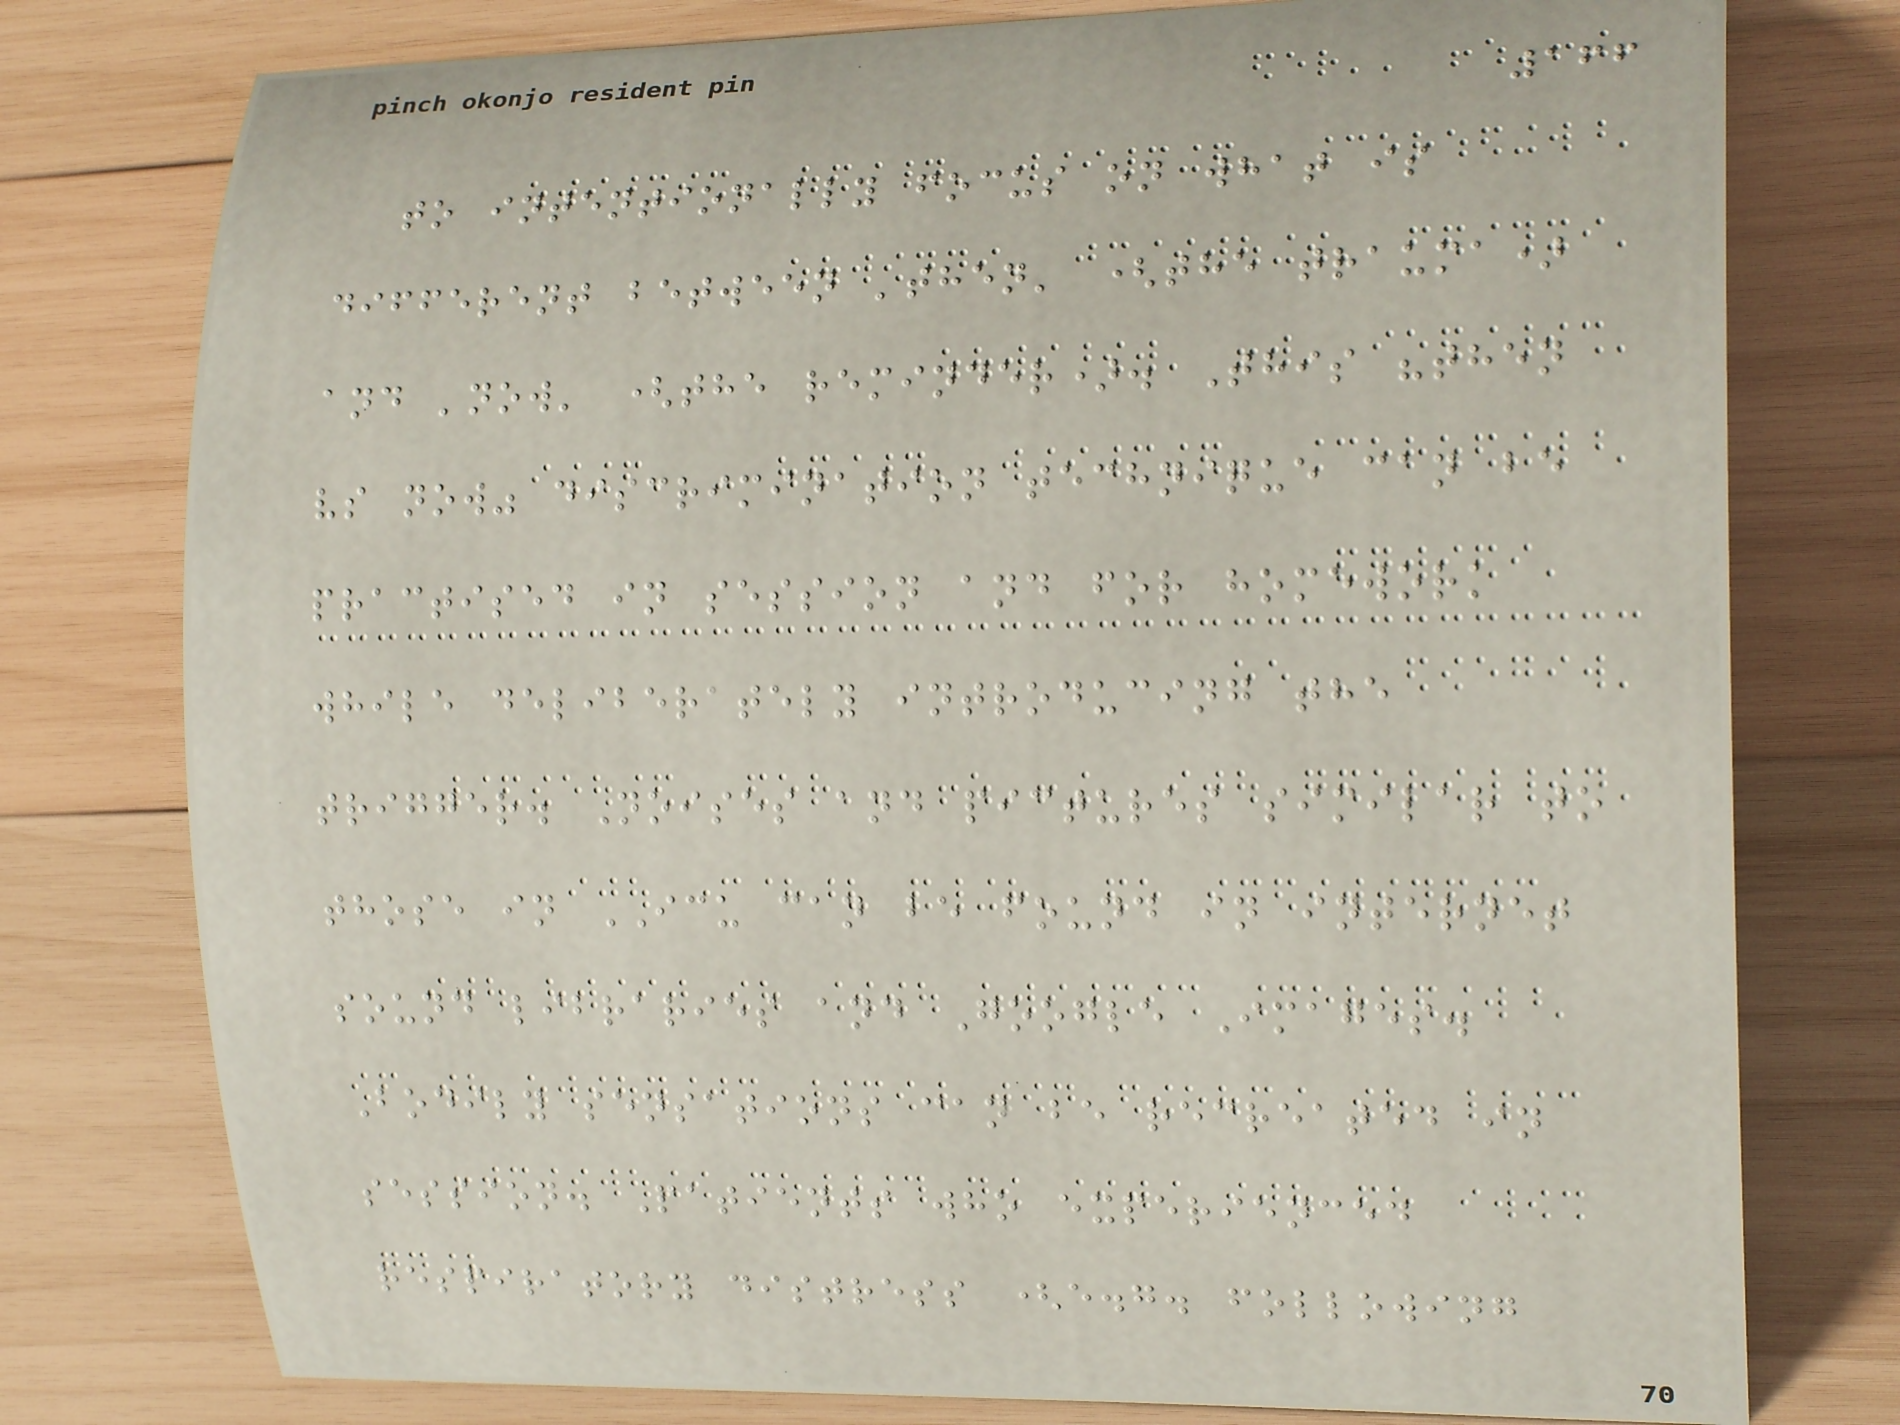166
to intentionally focus on what is
different between 'then' (the trauma)
and 'now' (the reminder). This "then
vs now" discrimination technique can be
practised in session and for homework
while deliberately introducing the
trigger. Noises and pictures similar to
those in ICU can be found in internet
sound libraries and Google Images.
Bodily sensations can be recreated in
session. Patients who experienced
respiratory distress (e.g. following
